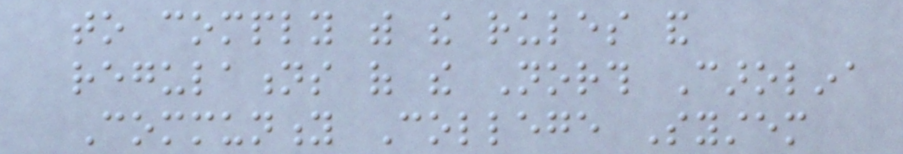to comply with the rules and
regulations of the North Carolina
Community College System
